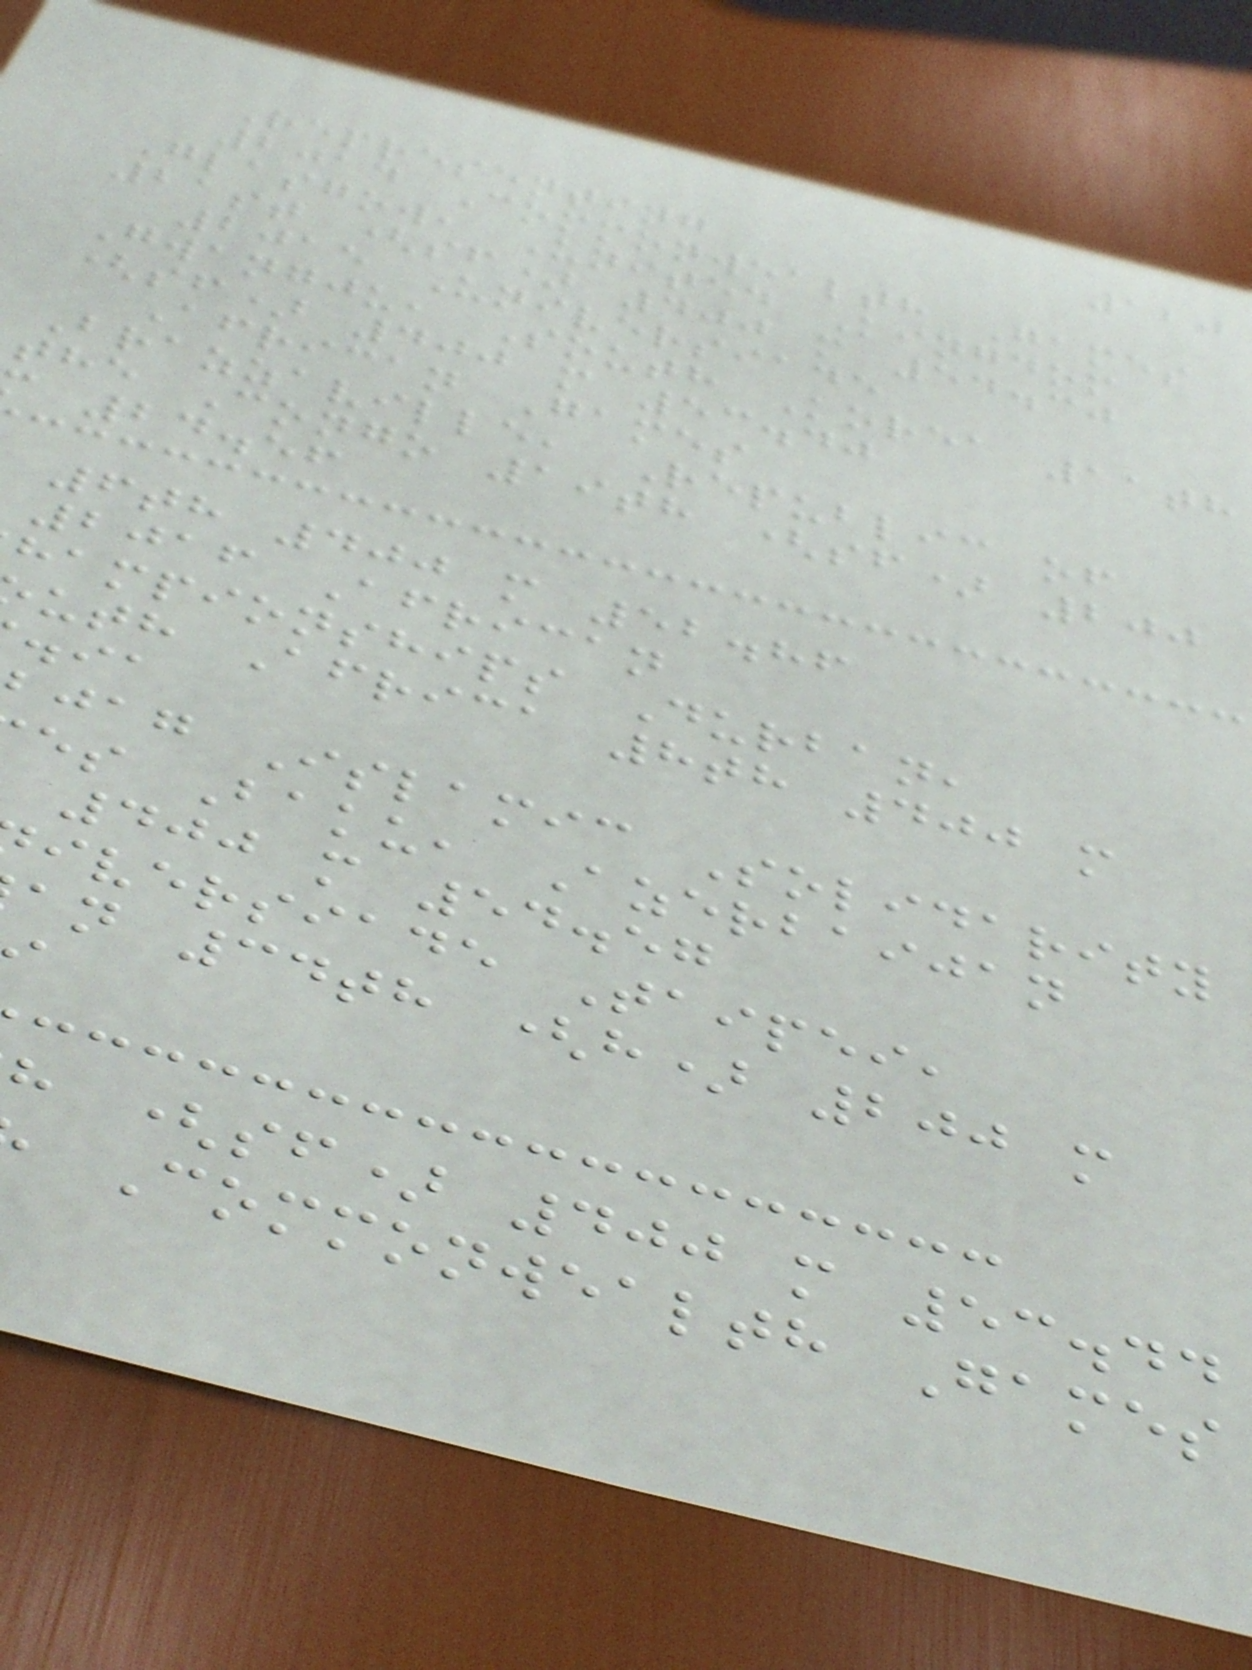120
Representing
2014 Commonwealth Games
Glasgow, United Kingdom
21st (sf) 400 m 54.30
2015 Universiade
Gwangju, South Korea 11th
(sf) 400 m 53.40
African Games
Brazzaville, Republic of
the Congo 19th (sf) 200
24.56
6th 400 m 52.86
2016 African
hampionships Durban,
uth Africa 8th 400 m
jag Islamic Solidarity
es Baku, Azerbaijan
400 m 54.57
iversiade Taipei,
an 34th (h) 200 m
h (sf) 400 m 53.44
Commonwealth Games
